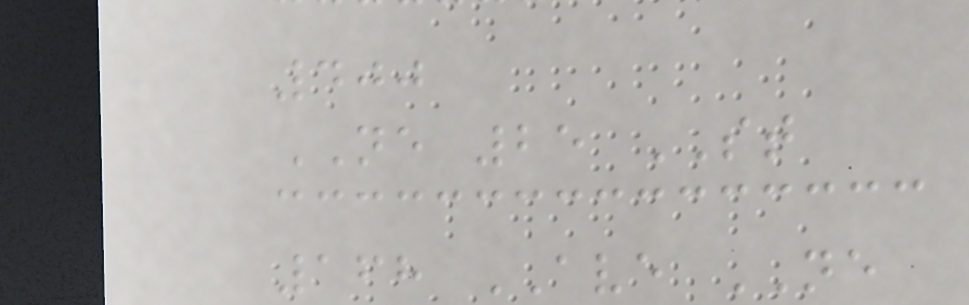400
NE 25 ST
168 AVE NE
